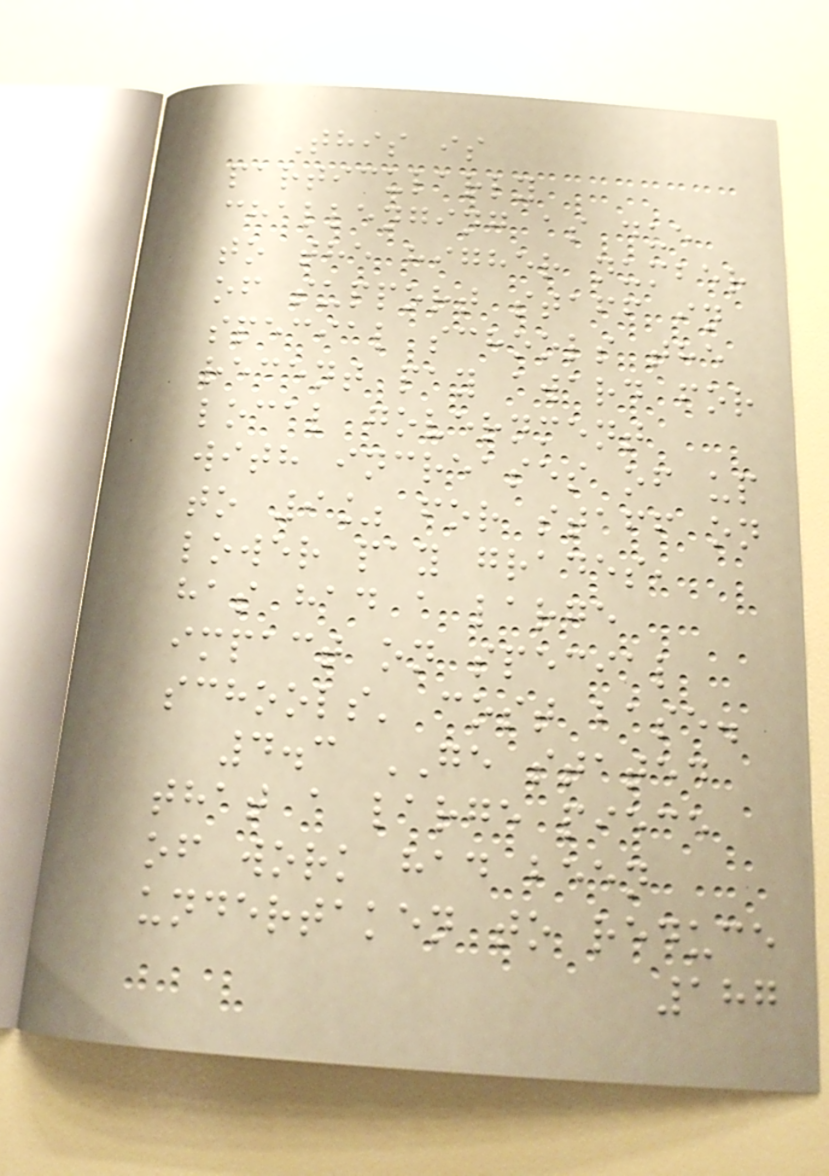This is
particularly
challenging as due
to the higher number
of support staff in
special schools the
recent pay award for
local government
with increases of up
to 9% for staff on
lower pay grades,
has had a large
impact on special
schools' cost base.
4.3 GE stated
that a large piece
of work had been
undertaken to reduce
187
